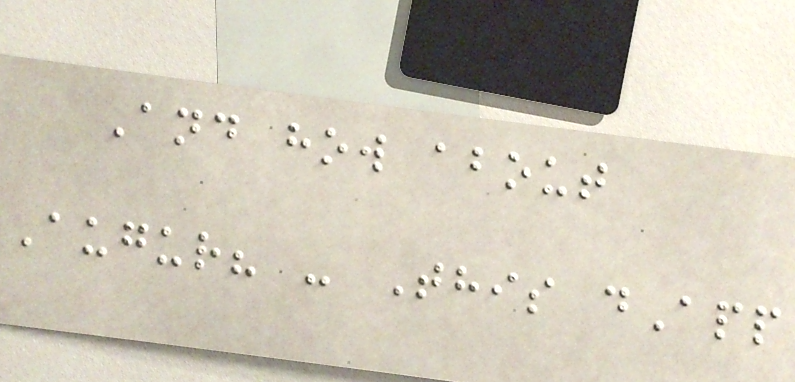And how about
Augur? - This dApp
